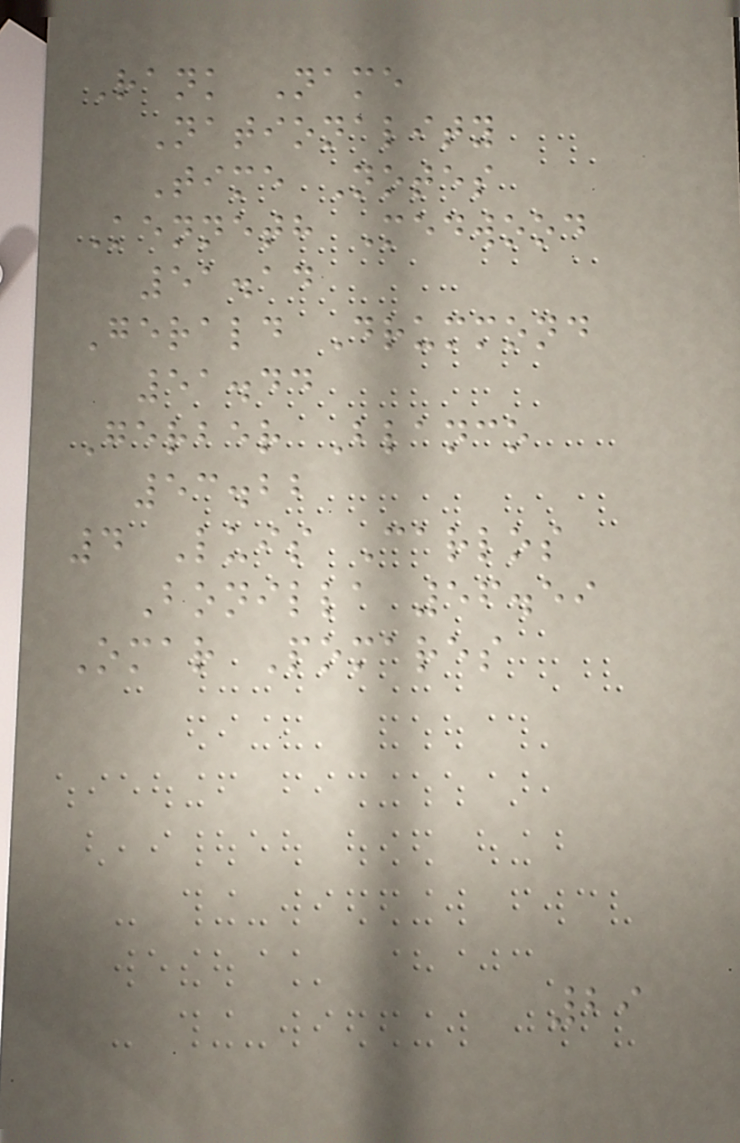Rank Name
Nationality
Time Notes
Kenneth Medwood
51.14
Gerald Drummond
51.44
Gerber Blanco
53.22
4 Luis Carlos
Bonilla 56.59
Omar Pomares
29
